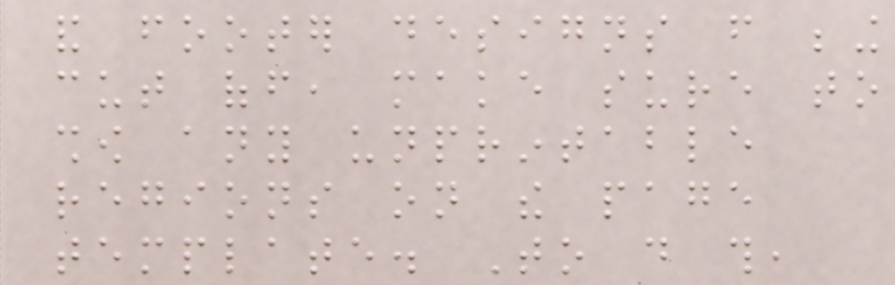and footer designs from being
cut off, make sure to
show any unprintable
regions on the page
template. To do this,
